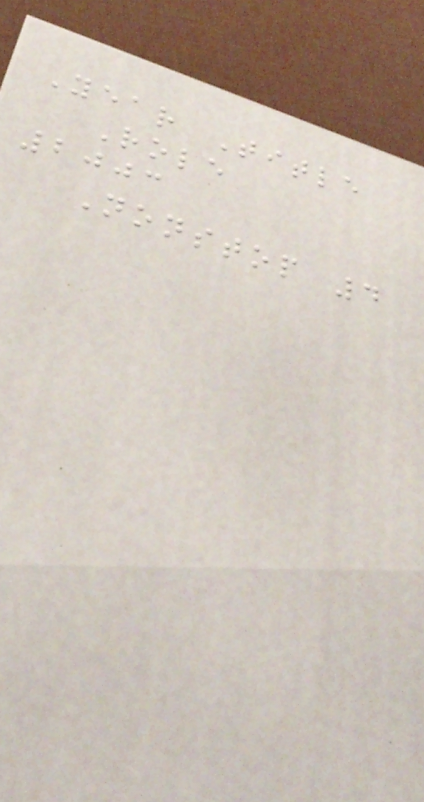Year Title
Role
2003
Nonstop 4
